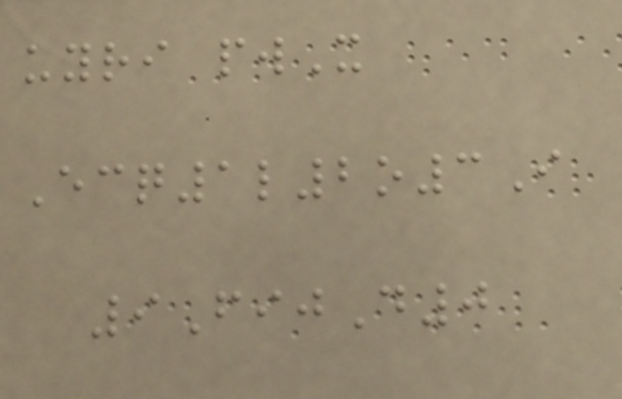uyri pwX
Ecq1l2o3I
9FijD0
